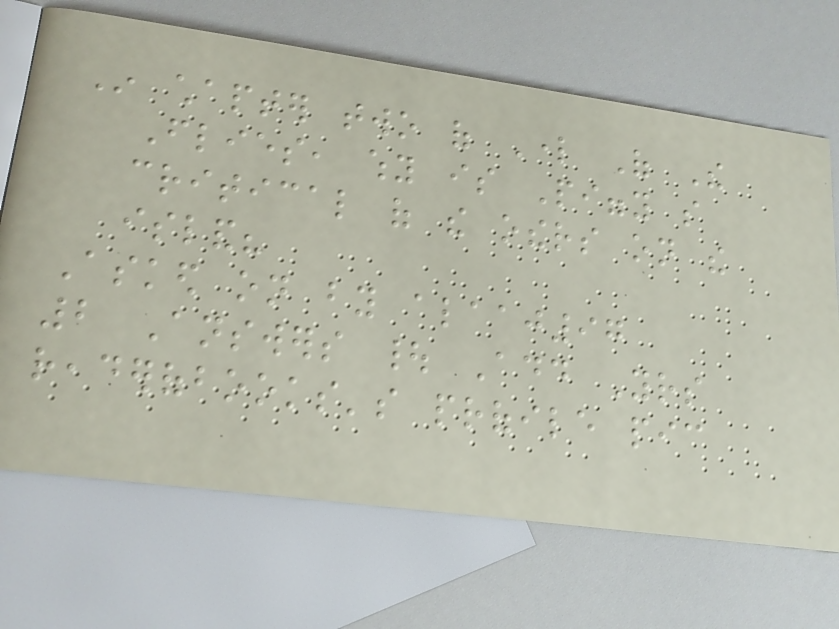In chapter two of Lord Of The
Flies, why is Piggy so
critical of the others on the
island?
Asked on by alaaj97
2 Answers | Add Yours
readerofbooks's profile pic
